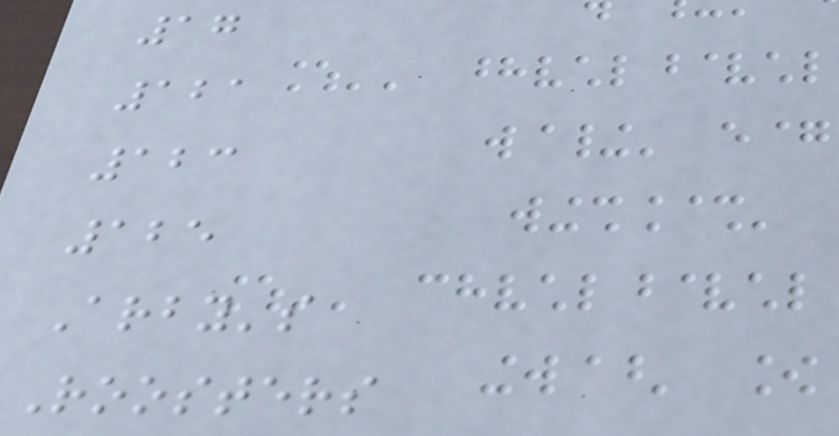17
121
123
125
Arby's
Roosters
